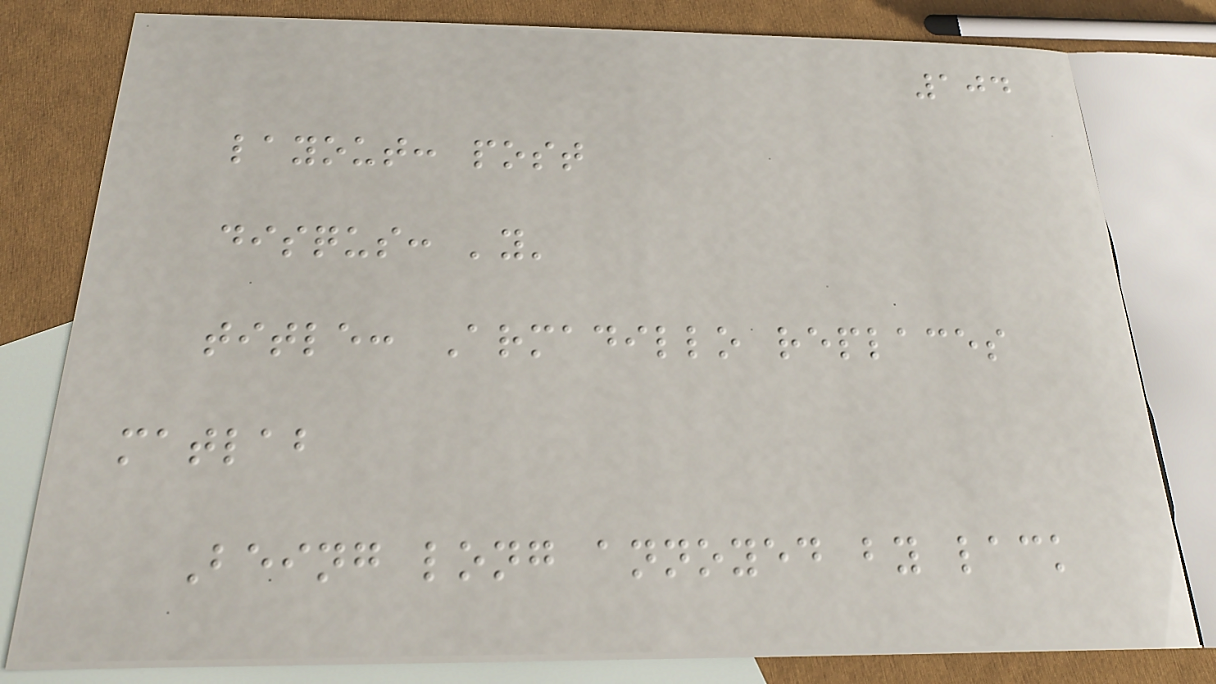104
layout: post
disqus: 'y'
title: Armadillo replaces
matlab
Being long annoyed by lack
